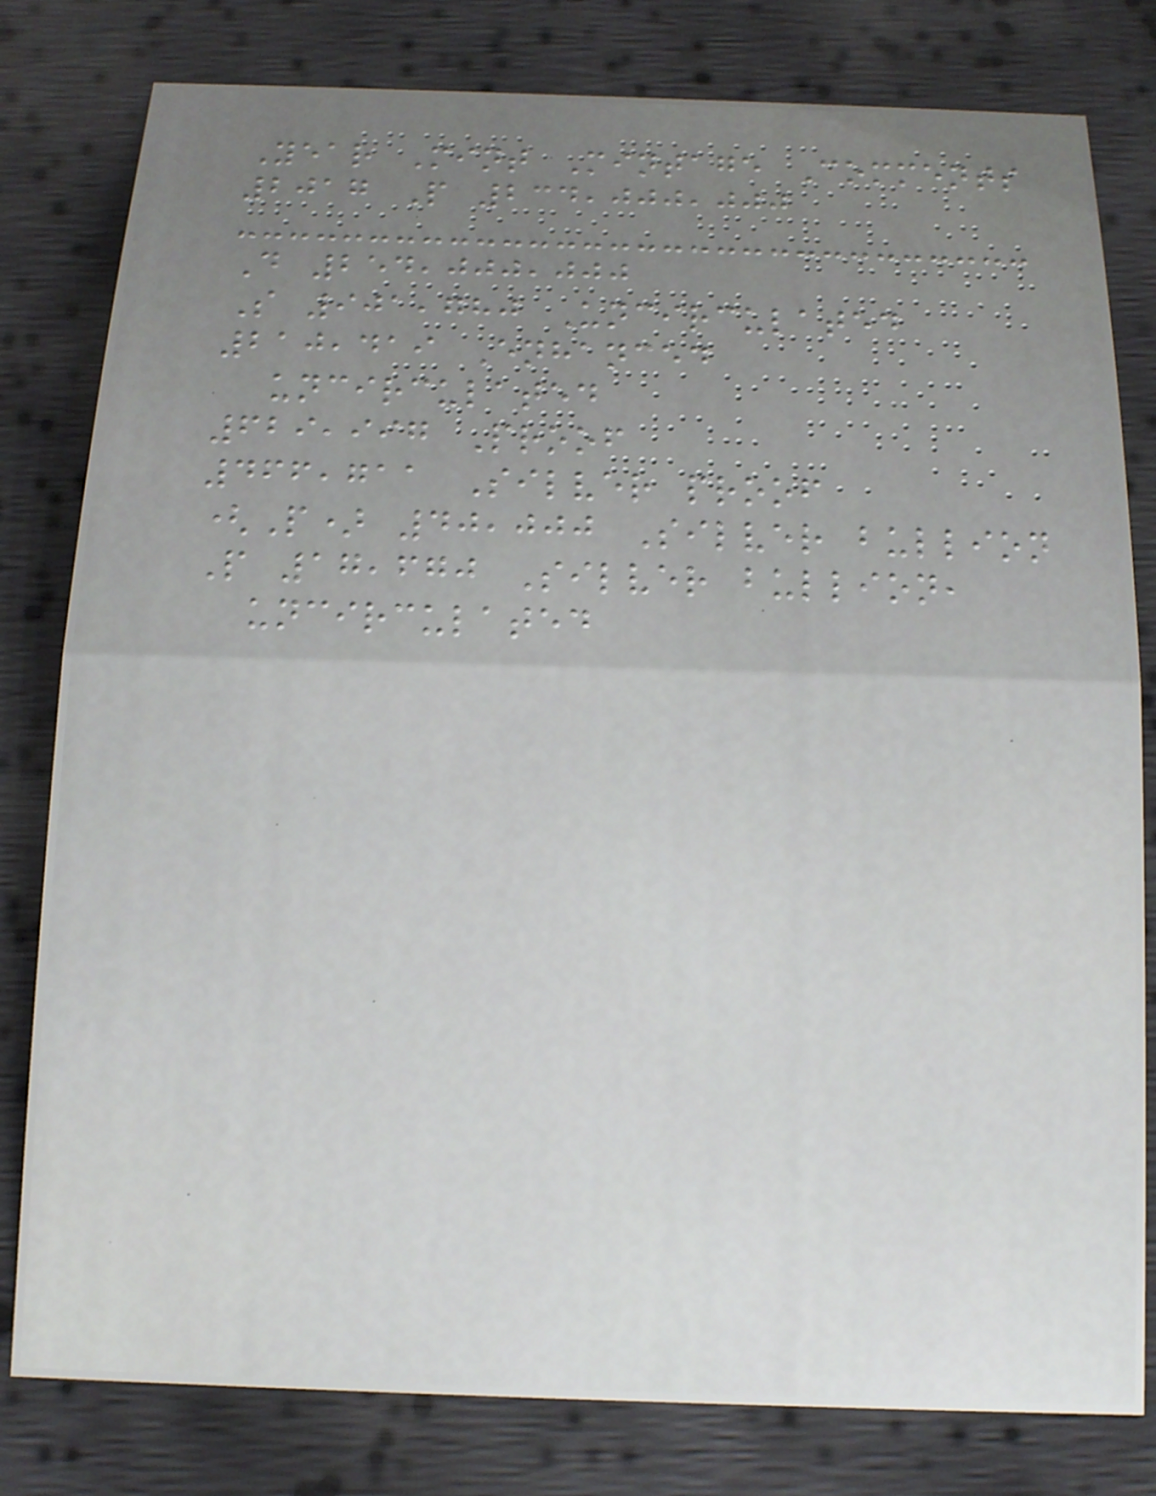Year Mint Mintage Comments
2017 P 234,000,000
D 254,000,000
S 901,780 Uncirculated
210,419 Enhanced
uncirculated
629,997 Proof
466,711 Silver proof
(P) 40,000 Silver bullion
P 17,670 Silver bullion,
uncirculated
